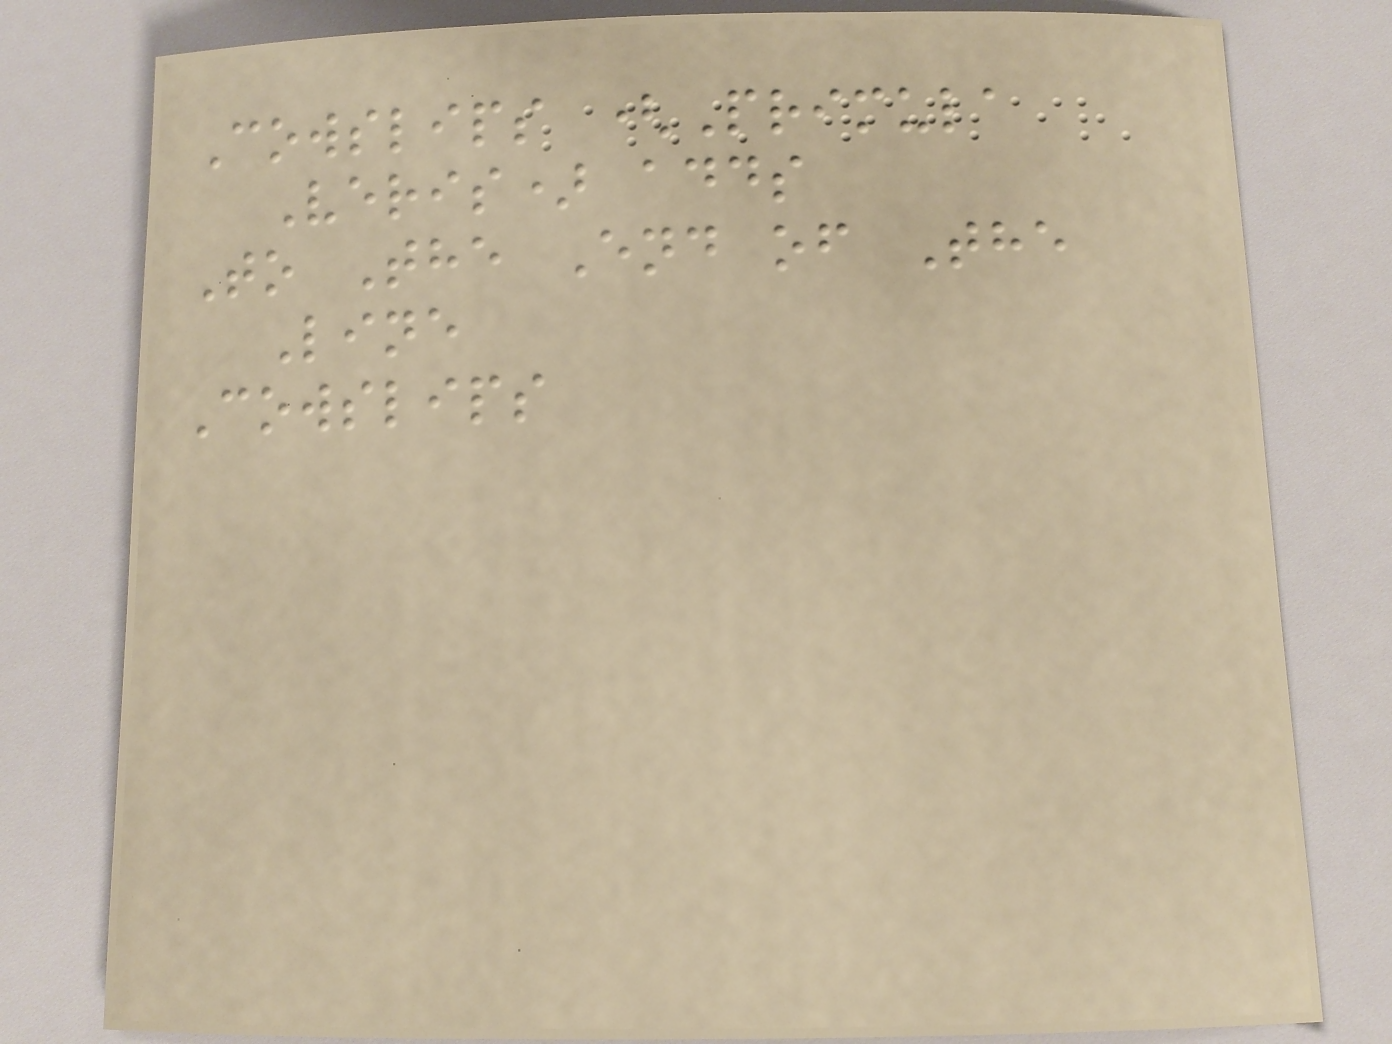Cowslips (Primula
Veris) adds
To The End of The
Line
Cowslips
